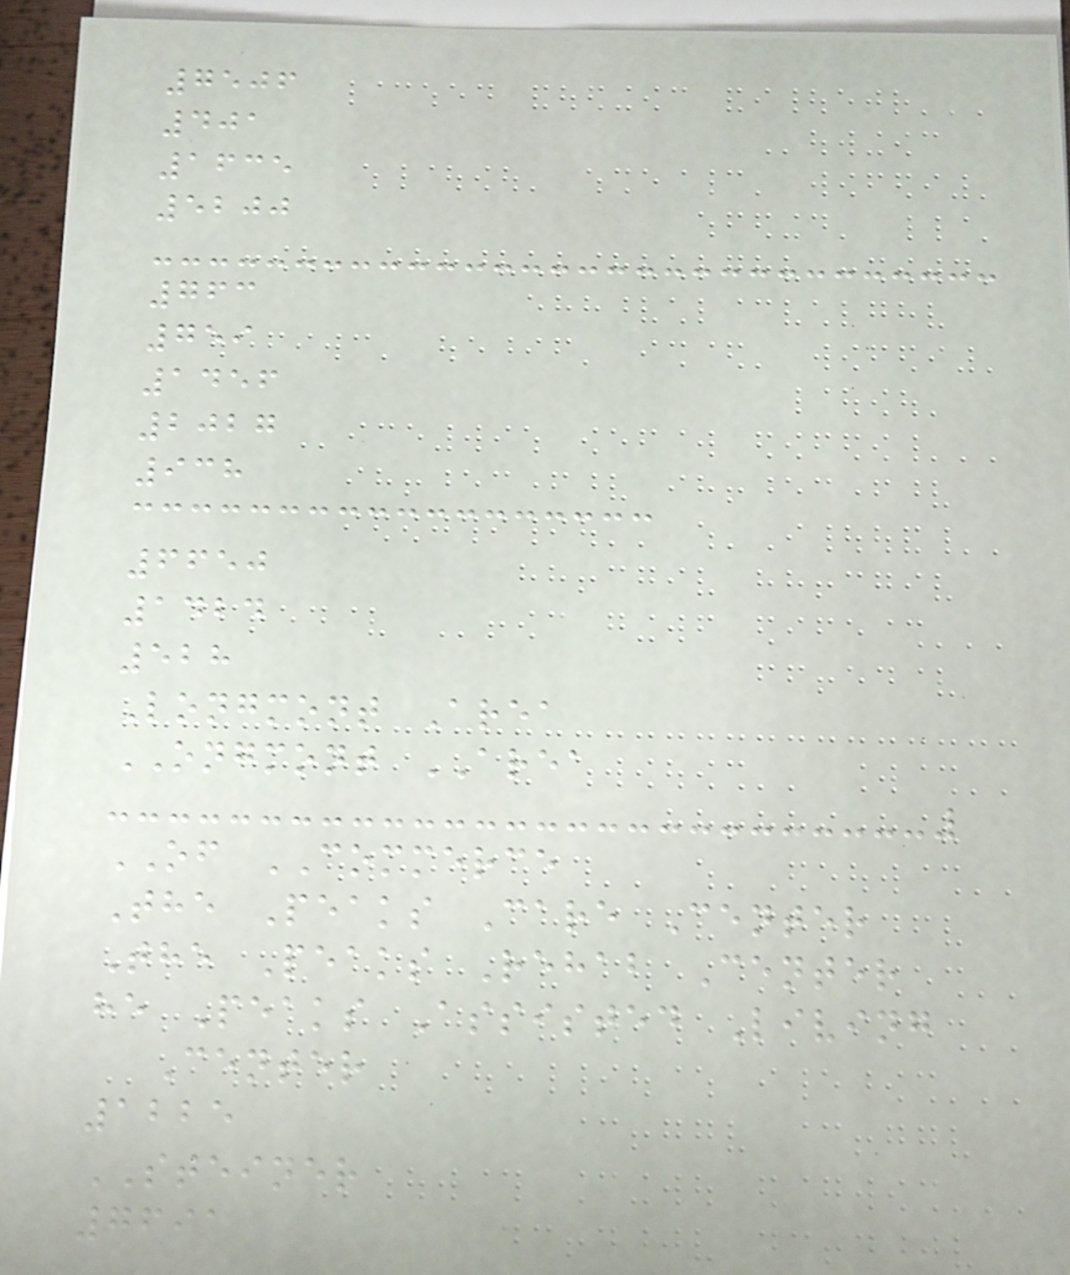7506
401
1635
5200
763
759
1456
2027
938
6650
1424
528
Longmont Area
ONGMONT AREA
OF COMMERCE
The Peaks Care Center
The Peaks Rehab Center
he Peaks Assisted Living
Center
1225
STEINER
7691
